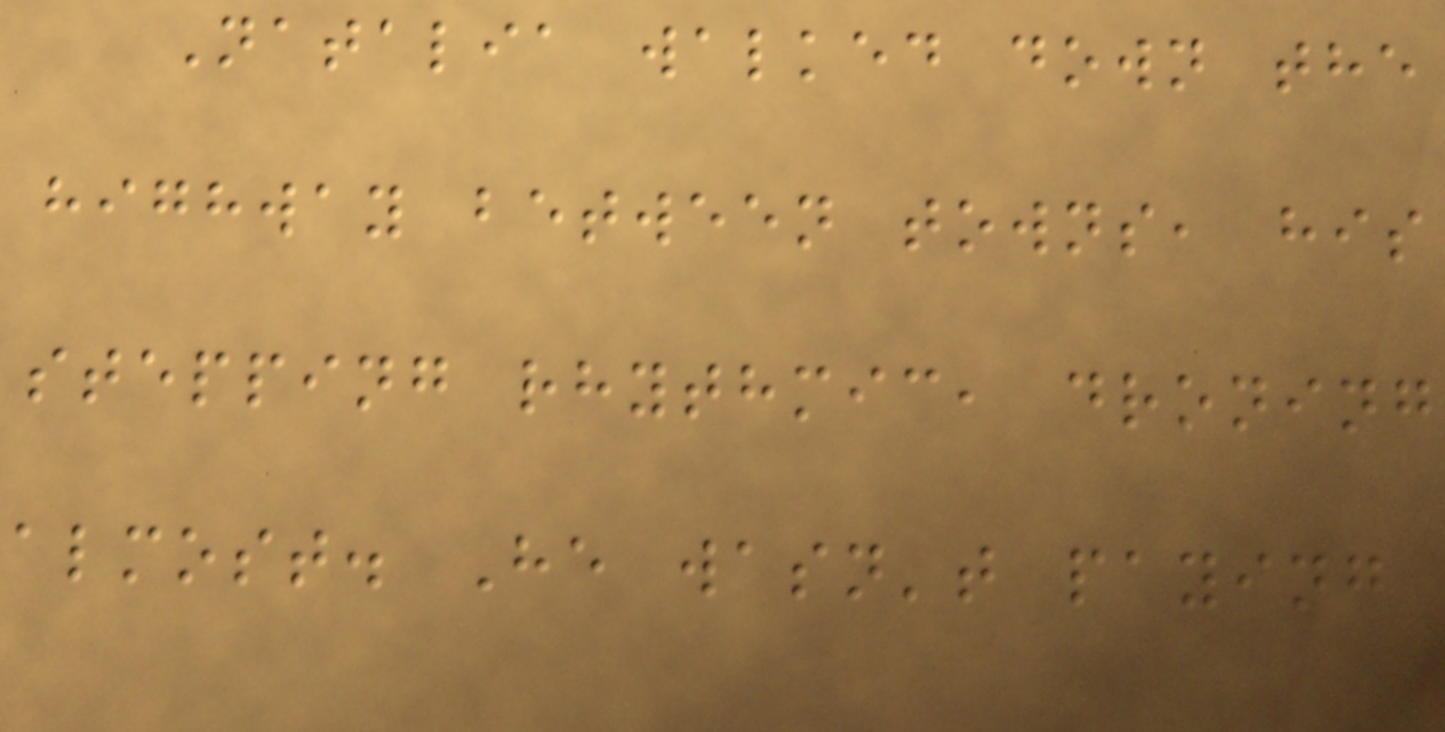Natalia walked down the
highway between towns, his
stepping rhythmic, droning
almost. He wasn't paying
